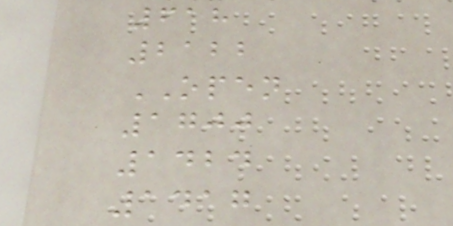618
2122
OPEN
1700
1424
1417
